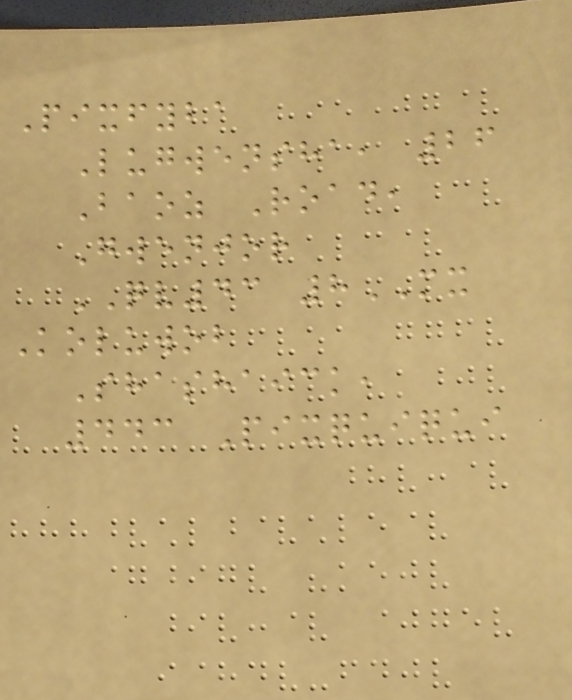Pixfyba
Lugwensha, 26
Baoz Road,
Gwenjor
QV43 8MX
Koluwob
Shashaick,
443 Pixquiqui
